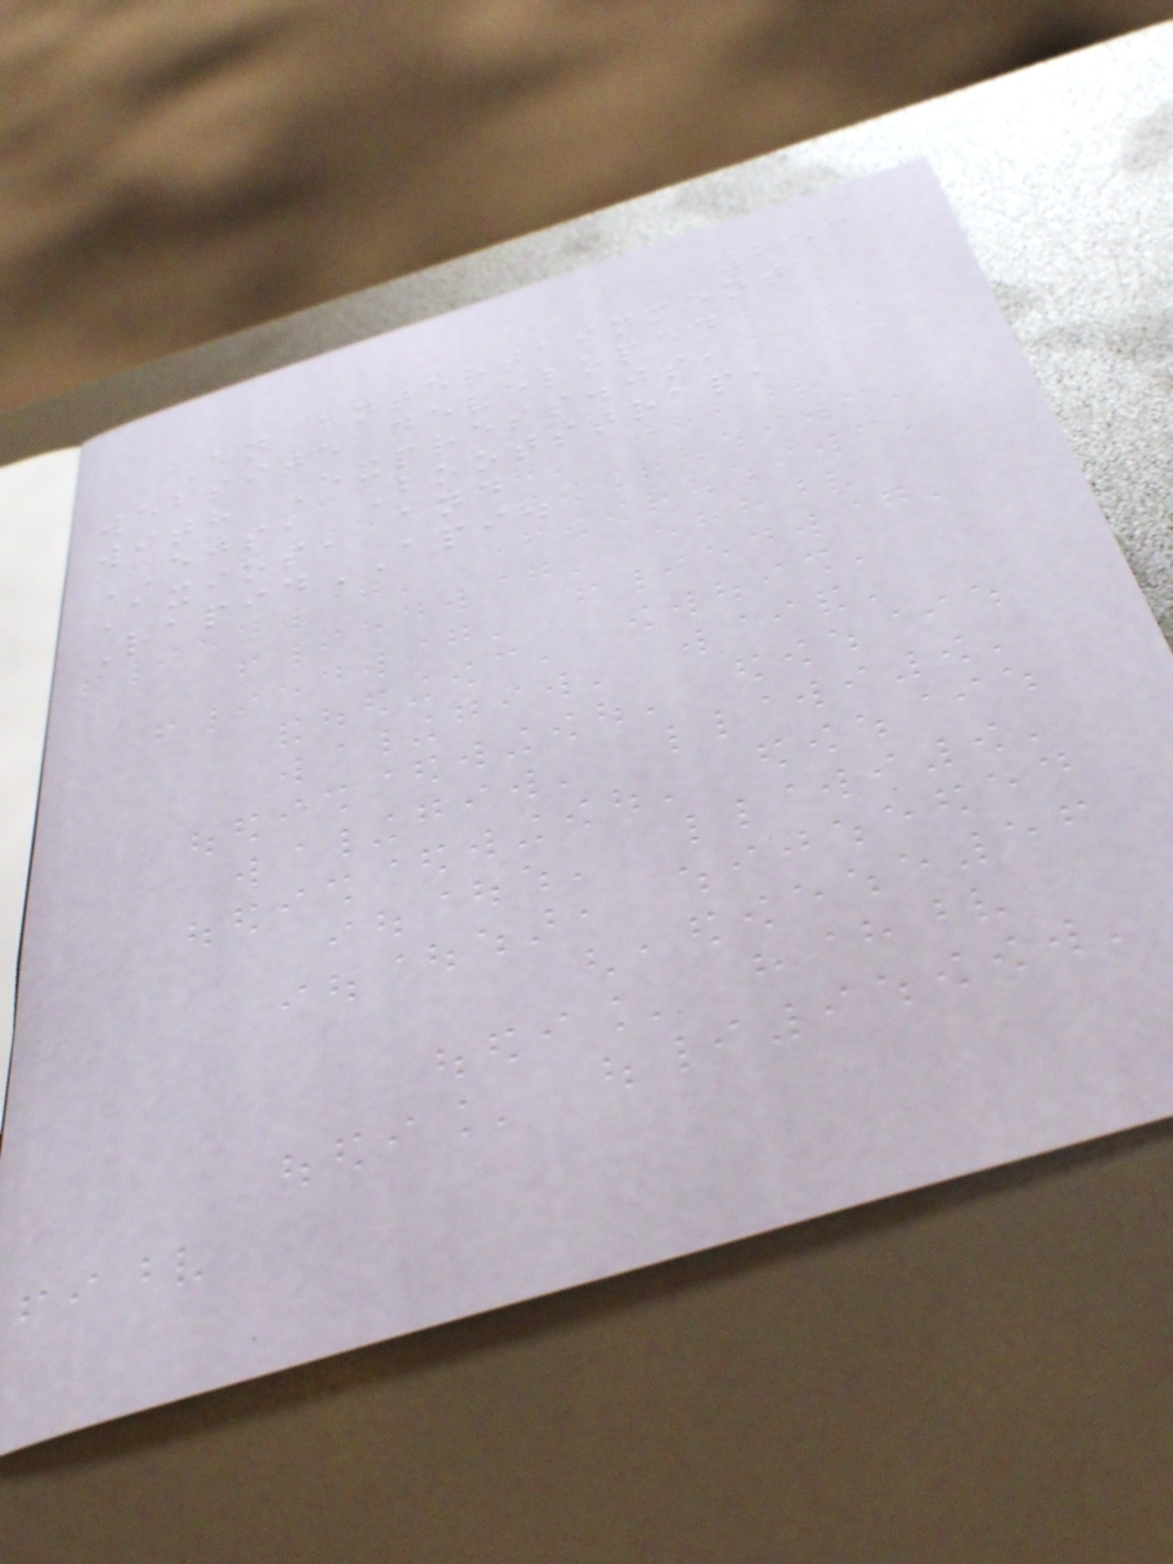253
An entertainment
website developed
with Express.js,
EJS, Bootstrap,
Axios, and
RapidAPI.
